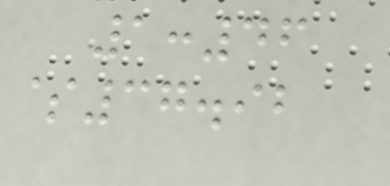1:46
$37.92
